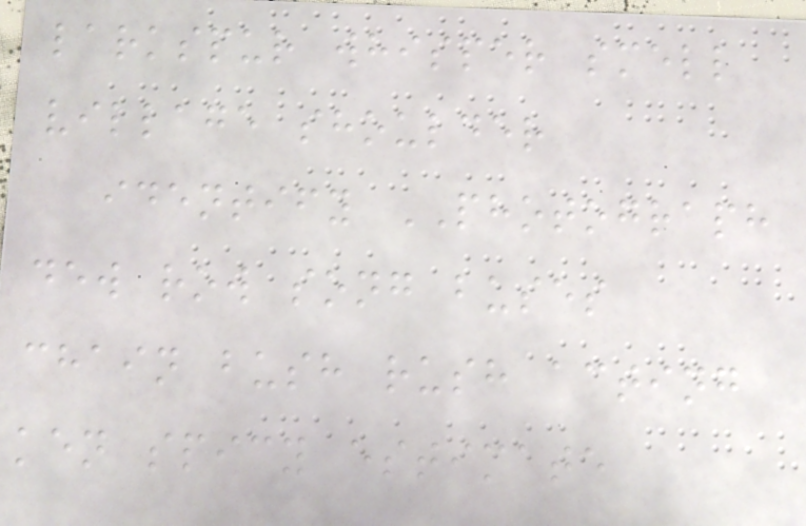larkspur whisper smell
village shoulder
identify PHOTOGRAPH
dew row song buses
chain bush rush acting
ken spicy estimate
